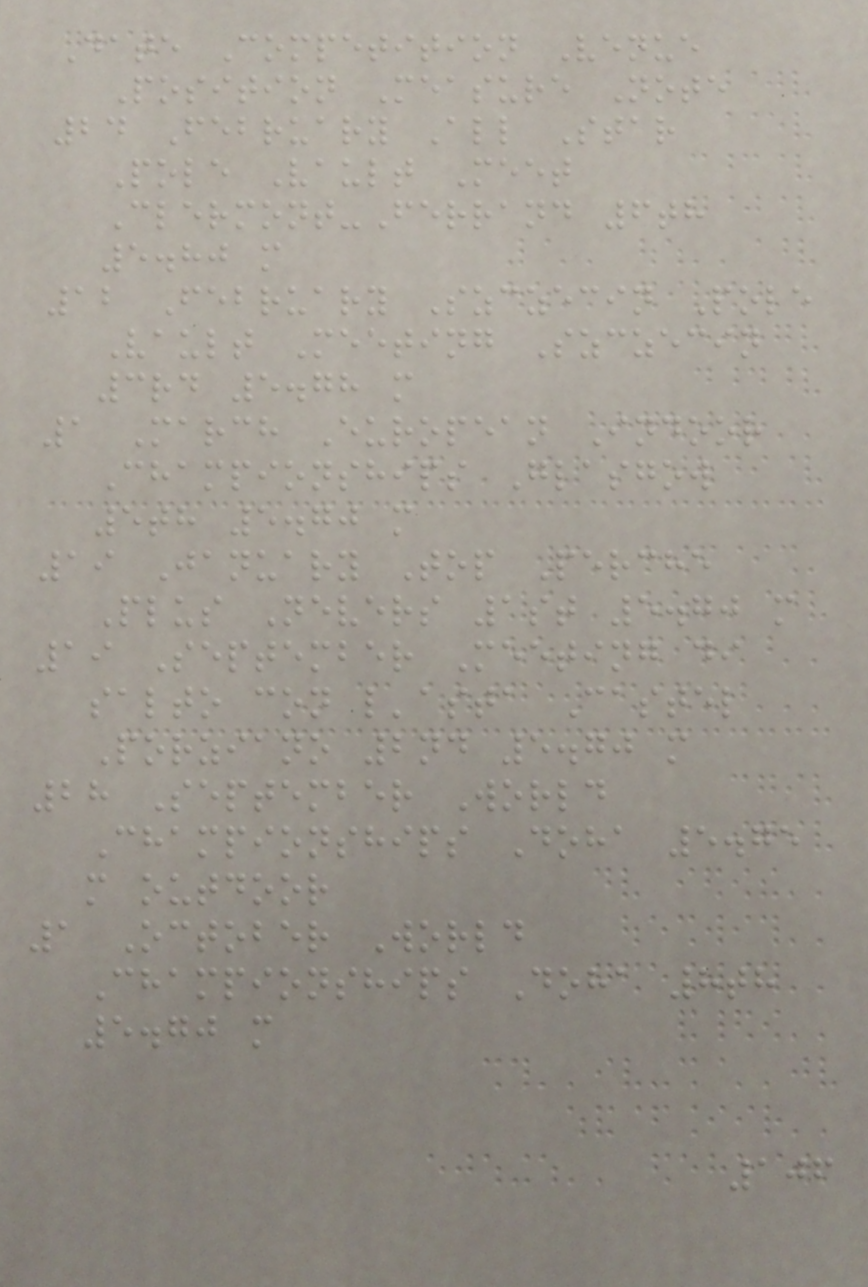Date Competition Venue
Position Measure Note
24 February All Star
Pole Vault Meet
Clermont-Ferrand 6th
5.80 m
12 February Szczecin Pole
Vault Meeting Szczecin
3rd 5.78 m
1 March European Indoor
Championships Glasgow
5th 5.70 m
19 January Top Perche
Plus Nevers 1st 5.70 m
19 September Meeting di
salto con l'asta Castel
Porziano 2nd 5.70 m
28 September World
Championships Doha 5.75
m outdoor
1 October World
Championships Doha 8th
5.70 m
106
